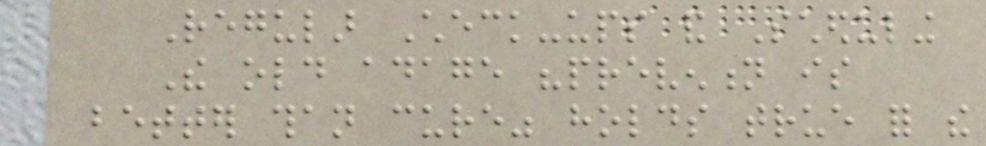Regular Check-ups and Scheduling
The old adage "prevention is
better than cure" holds true for the
